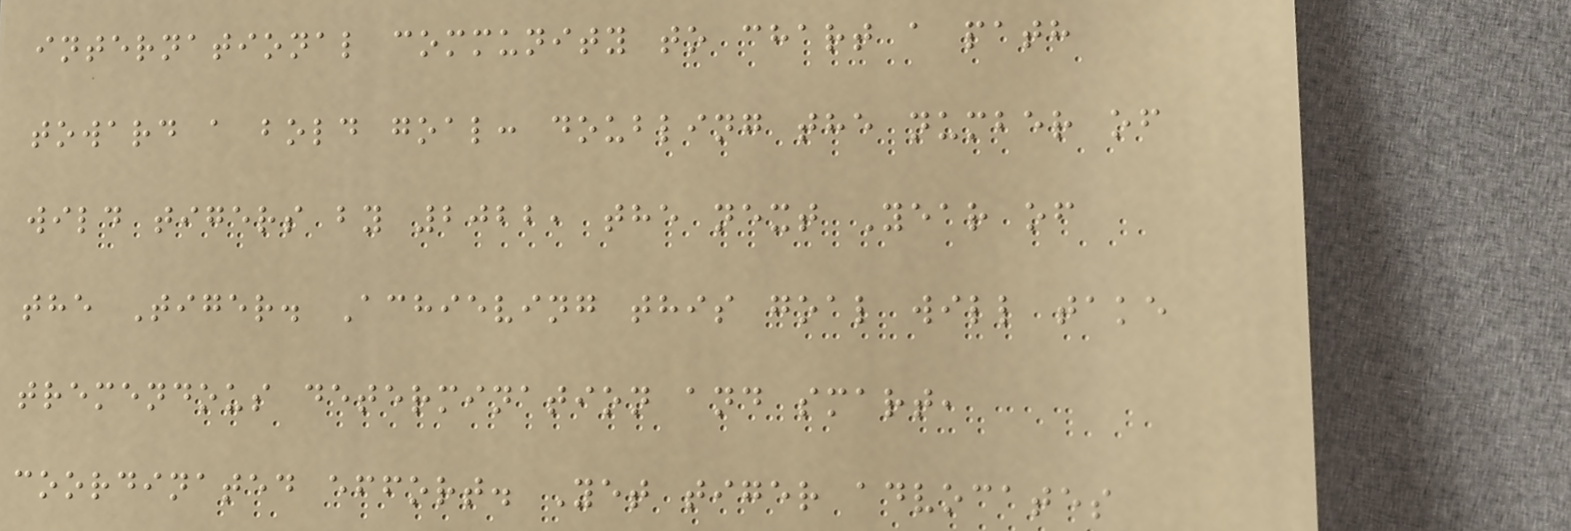international community to chart a path
toward a bold goal: doubling the number of
wild tigers by 2022, the next Year of
the Tiger. Achieving this goal will take
tremendous determination and smart,
coordinated effort. Yet tiger advocates
